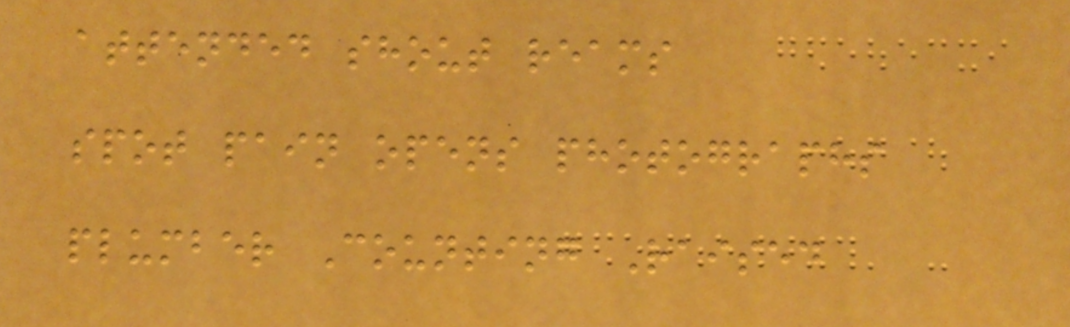attended shout reams
spot pain opens photographs
plumber Counting Raised
